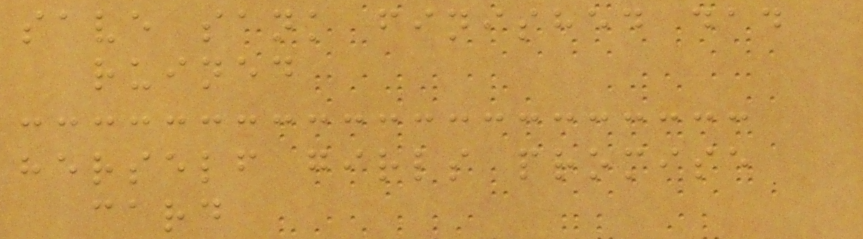save sank finished dad
ruined
herself girls promise
card
